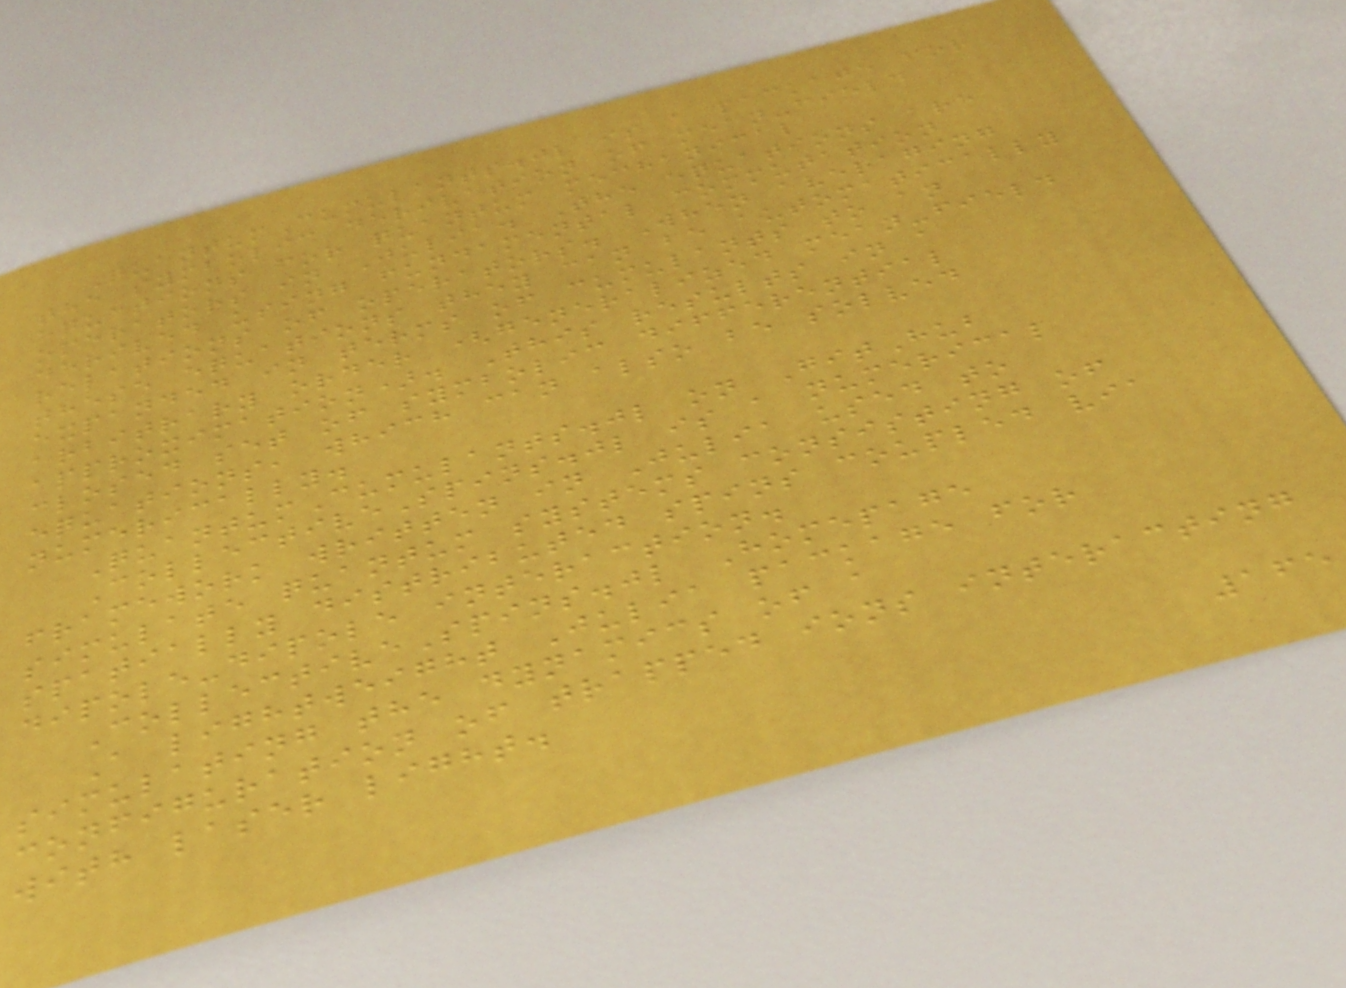QuantumCumulants.jl is a package for
the symbolic derivation of mean-field
equations for quantum mechanical
operators in Julia. The equations are
derived using fundamental commutation
relations of operators. When averaging
these equations they can be automatically
expanded in terms of cumulants to an
arbitrary order (generalized mean-field
approximation). This results in a
closed set of symbolic differential
equations, which can also be solved
numerically.
QuantumCumulants.jl on GitHub
CollectiveSpins.jl is a numerical
framework written in Julia used to
simulate quantum systems consisting of
spatially distributed spins coupled via
dipole-dipole interaction.
CollectiveSpins.jl Homepage
A lightweight Julia package for
simulating the dynamics of a
configuration of trapped ions interacting
with laser light.
165
